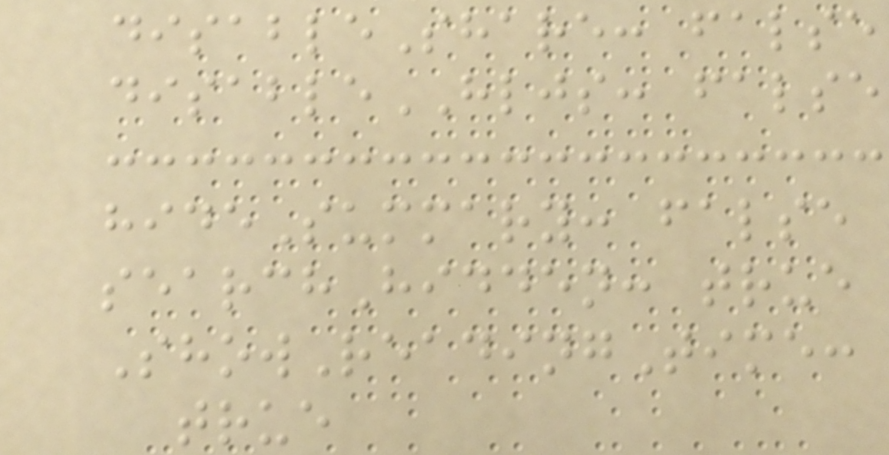disableShare: false
disableHLJS: false
hideSummary: false
searchHidden: true
ShowReadingTime:
true
